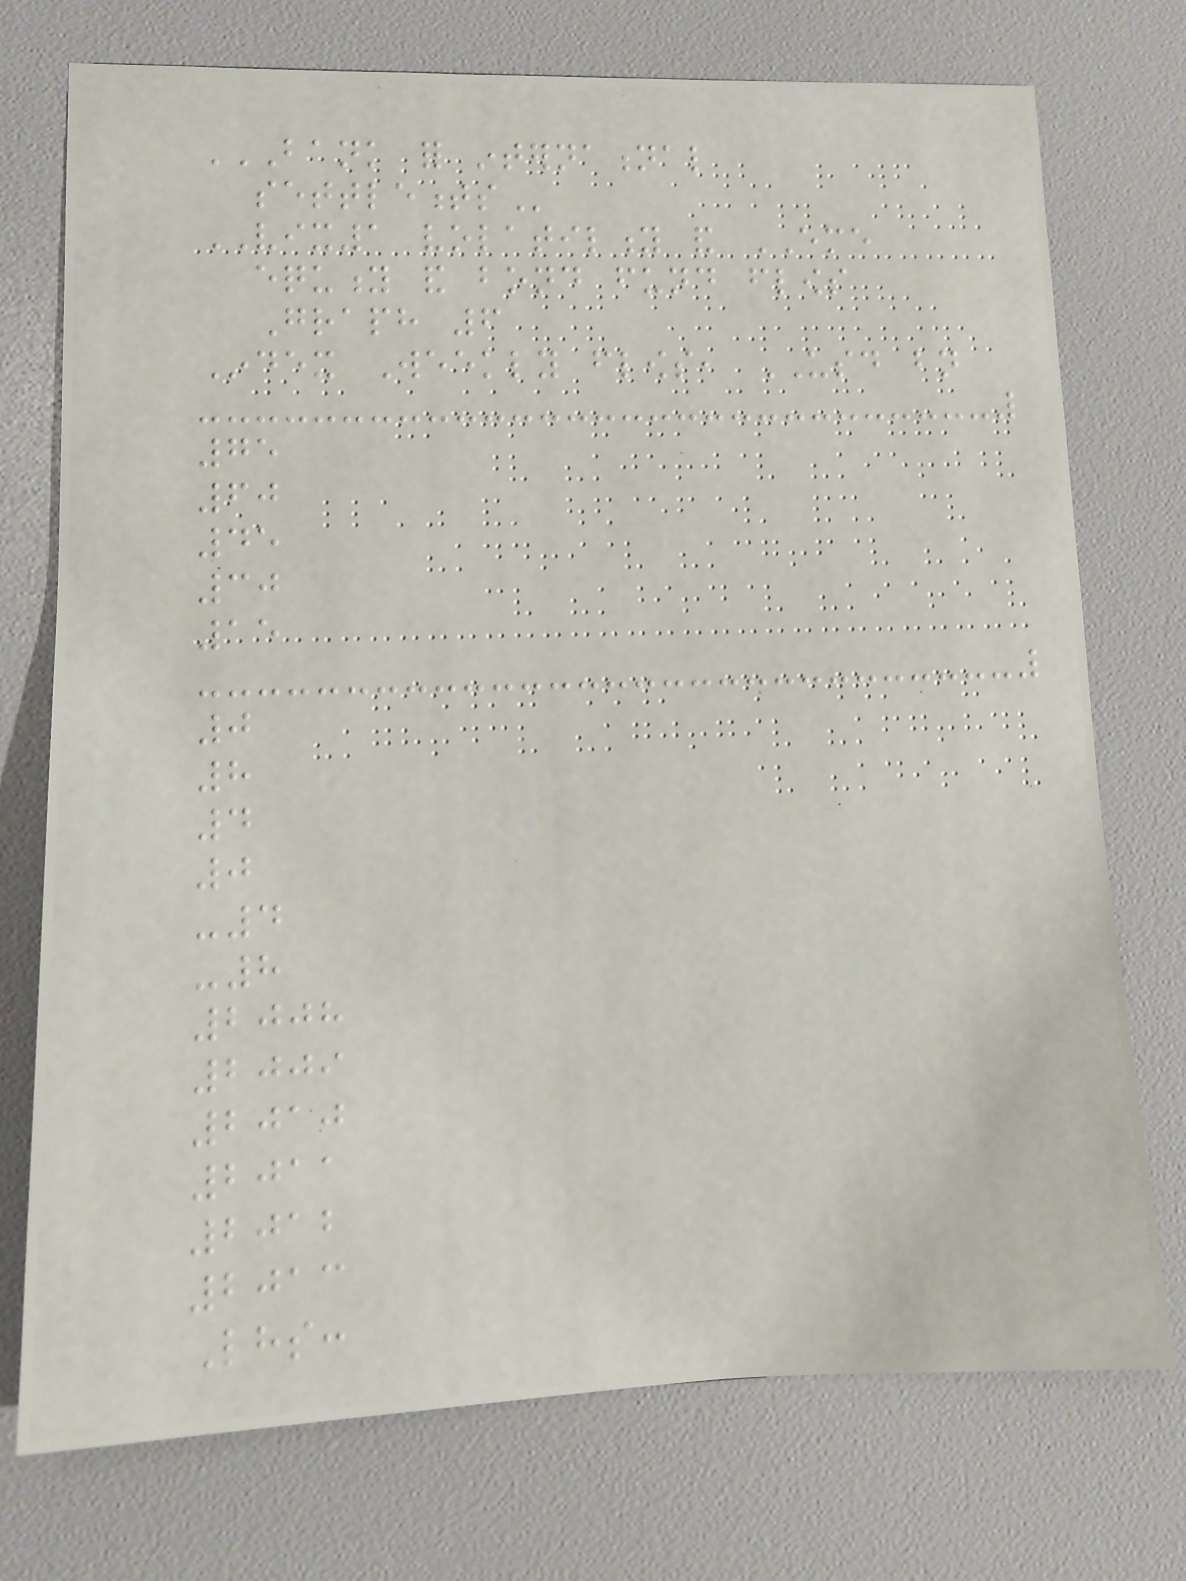BANK FOR INTERNATIONAL
SETTLEMENTS
VIX1 volatility and EME
equity and bond fund flows
Graph 6
Index Weekly flows, USD bn
75
60
45
30
15
0
8
4
0
-4
-8
2008
2009
2010
2011
2012
2013
Lhs:
